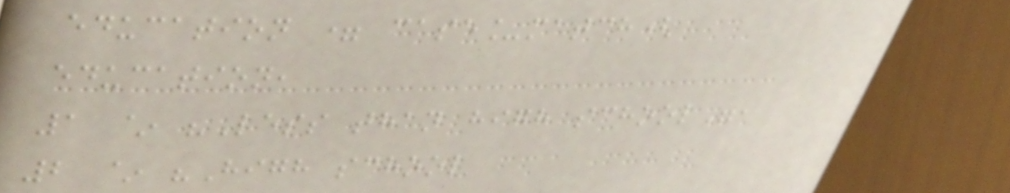education = case_match(
education,
1 ~ "Less than high school",
2 ~ "High school
